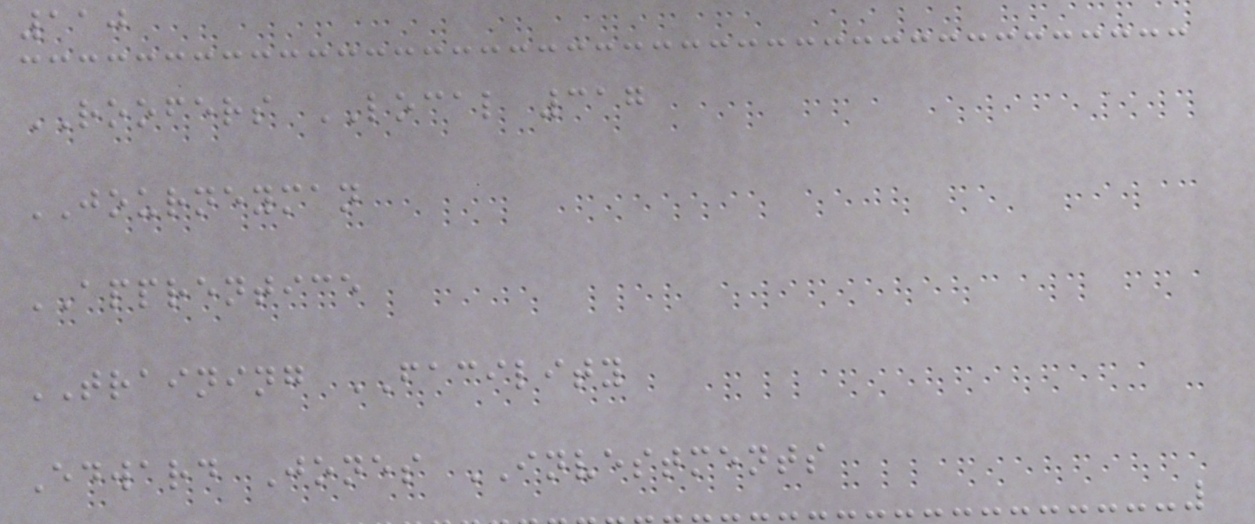110
ROOFERS LOCAL 317
JOURNEYMAN
APPRENTICE
TRAINING FACILITY
Edward Jones INVESTMENTS
